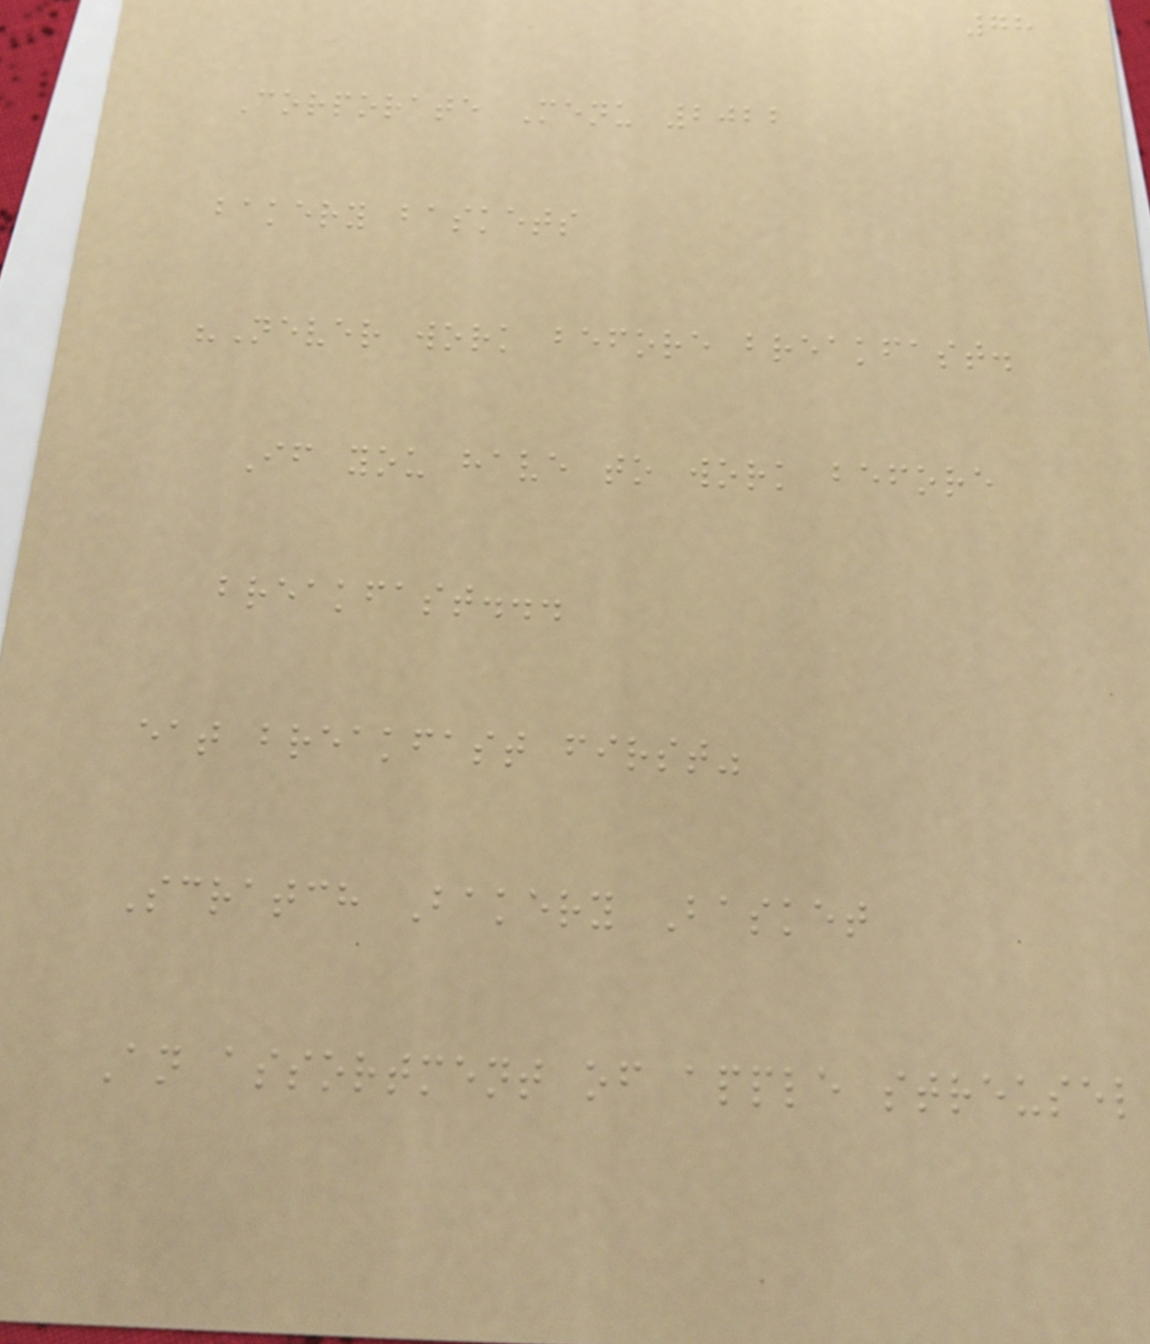78
Corporate Menu 2022
bakery baskets
"Never work before breakfast.
If you have to work before
breakfast...
eat breakfast first"
Scratch Bakery Basket
An assortment of apple streusel
